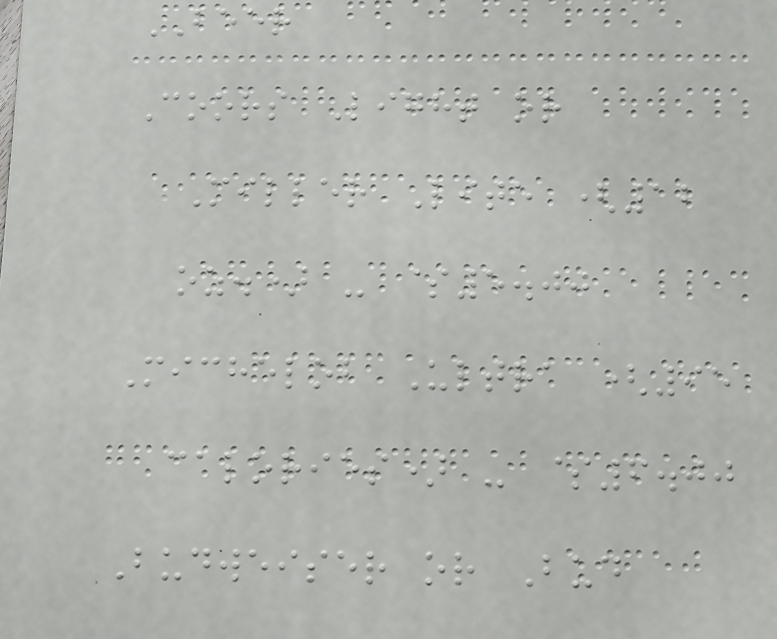BEER
Coors Light or
Miller Lite (12
oz.) - $5.00
Michelob Ultra (95
calories) - $6.00
Budweiser or Bud
